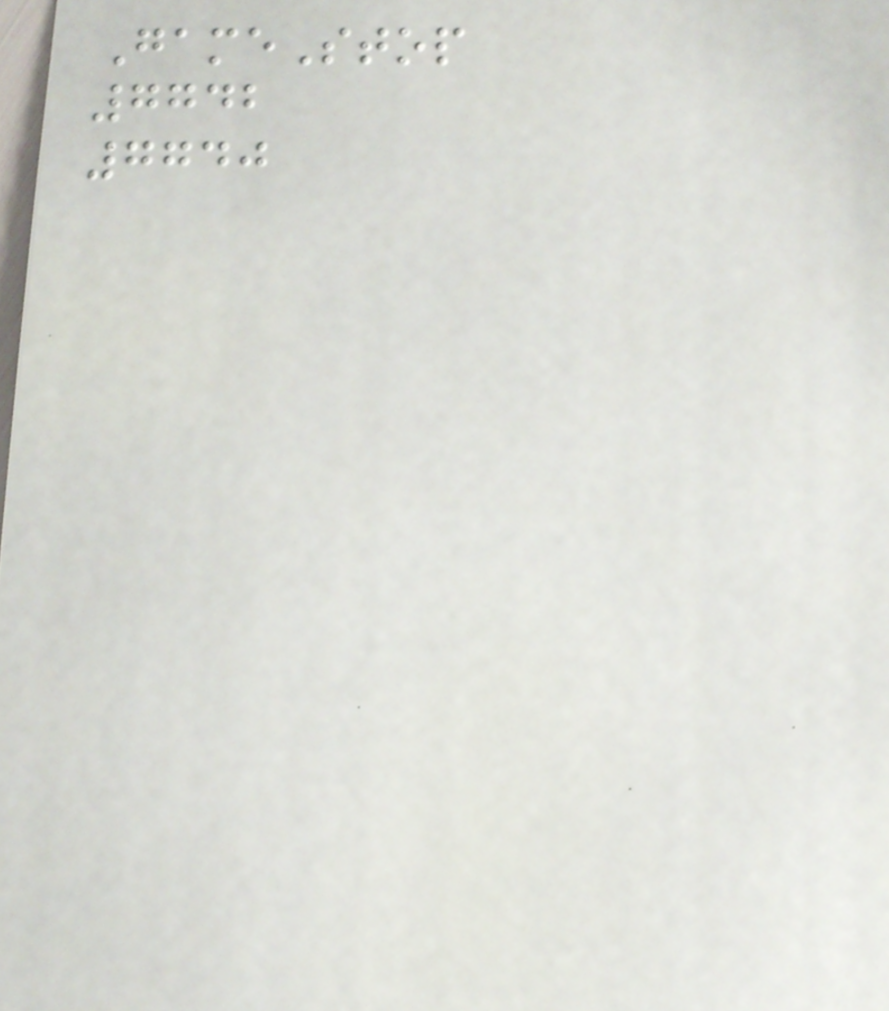GameStop
7742
7740
